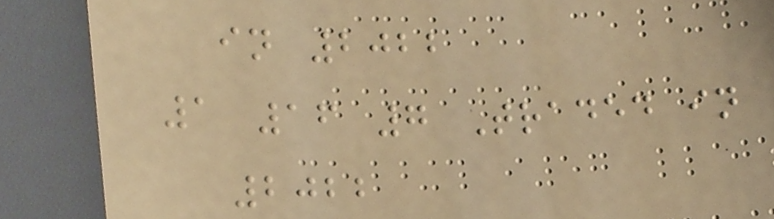in 2022
1 16 7 Traded in
2022
